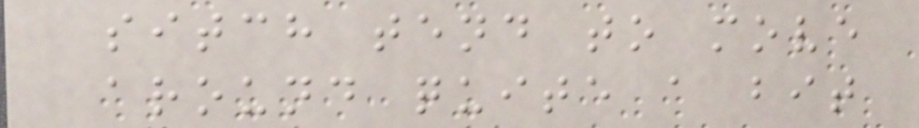sitch tend to move
around quite a bit
